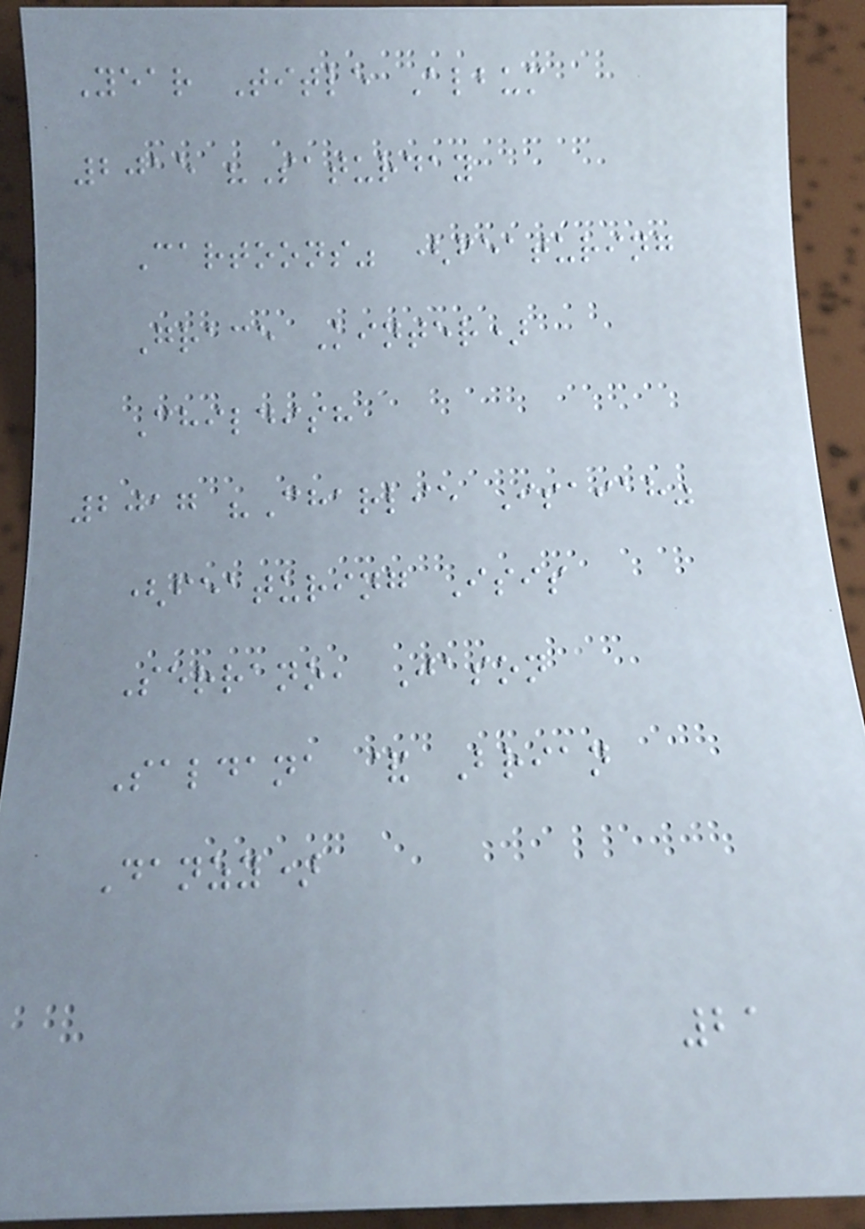Year Title Album
2015 "Saturday
Cartoons" (featuring
Grace Kinter)
Childish
2017 "Charlie Isaiah"
(featuring Isis
Serrano, Jason
Saldana & Brian
Danzy)
21
